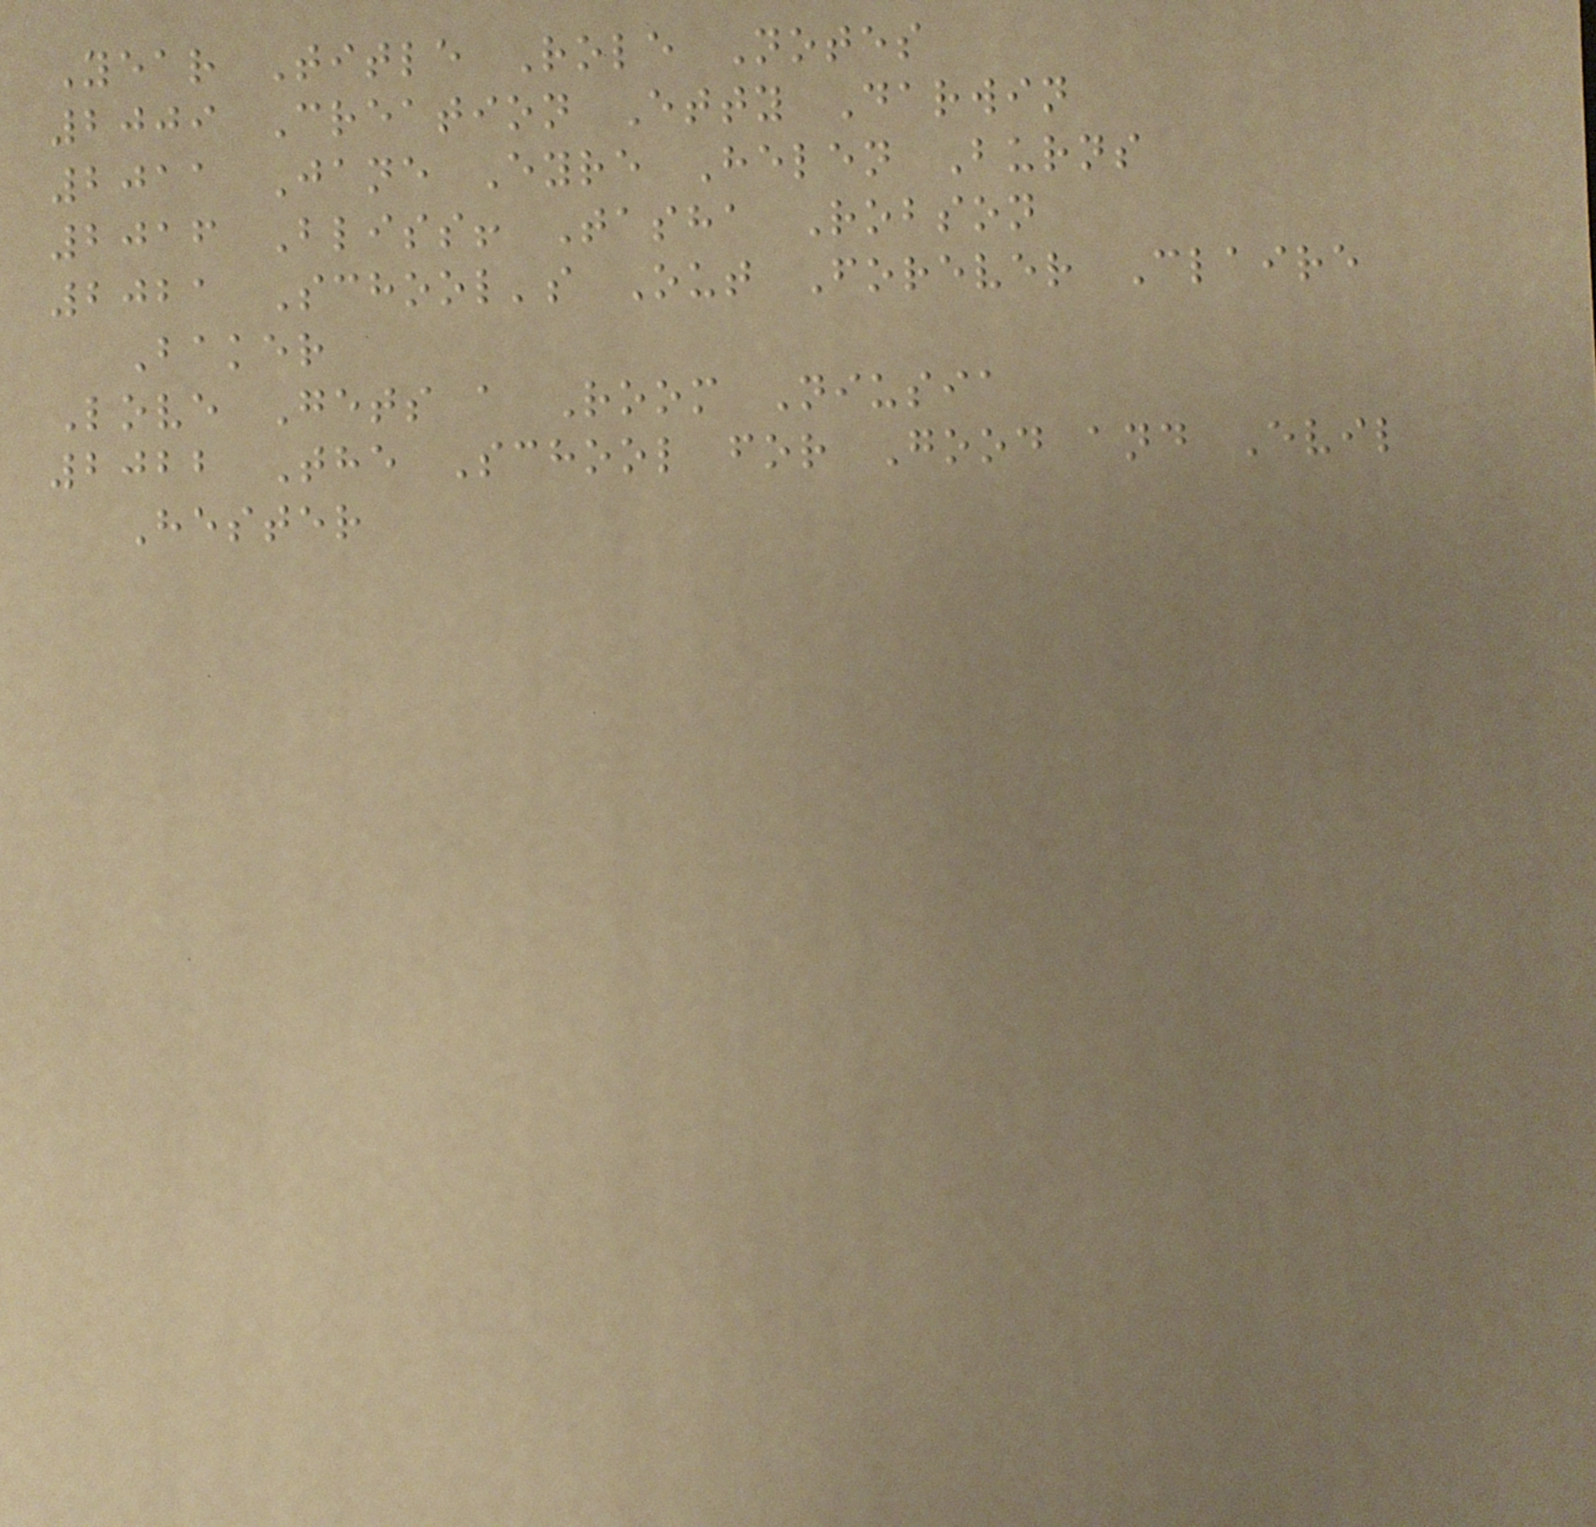Year Title Role Notes
2009 Creation Etty Darwin
2011 Jane Eyre Helen Burns
2016 Bliss! Tasha Robson
2021 School's Out Forever Claire
Baker
Love Gets a Room Niusia
2022 The School for Good and Evil
Hester
